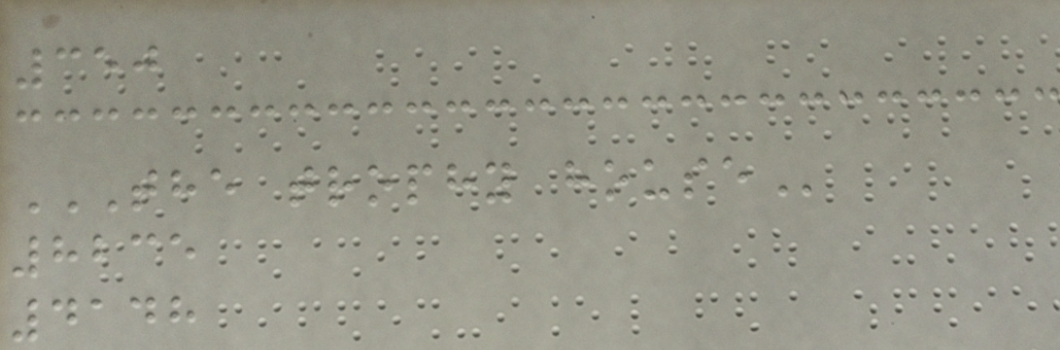350
THE TROPHY HOUSE
8235
4148
